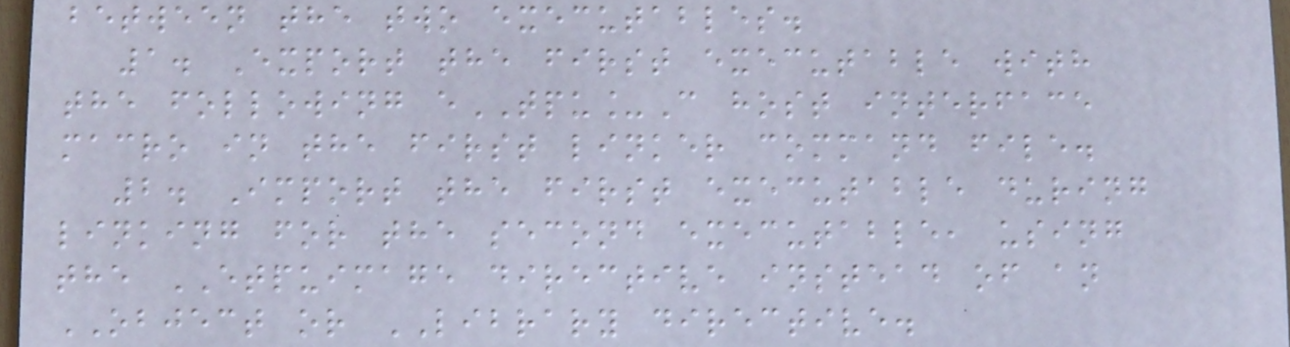between the two executables.
1. Export the first executable with
the following eTPU_C host interface
macro in the first linker command file.
2. Import the first executable during
linking for the second executable, using
the ETPUIMAGE directive instead of an
OBJECT or LIBRARY directive.
